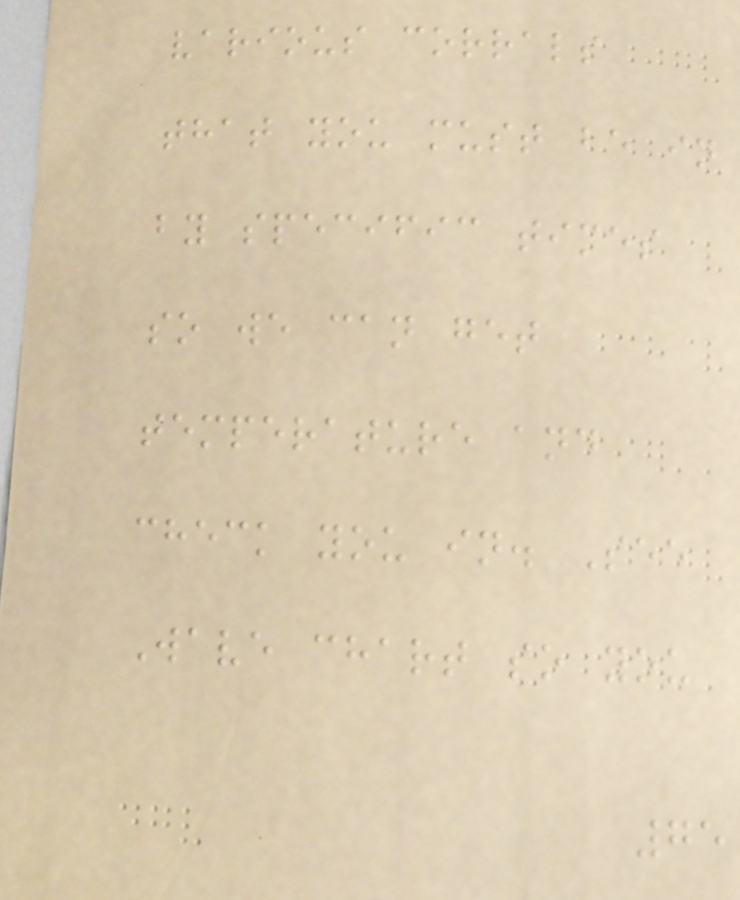various corrals
that you must be in
by specific times
so we can get
temperature and
check you in. See
Wave chart so you
75
